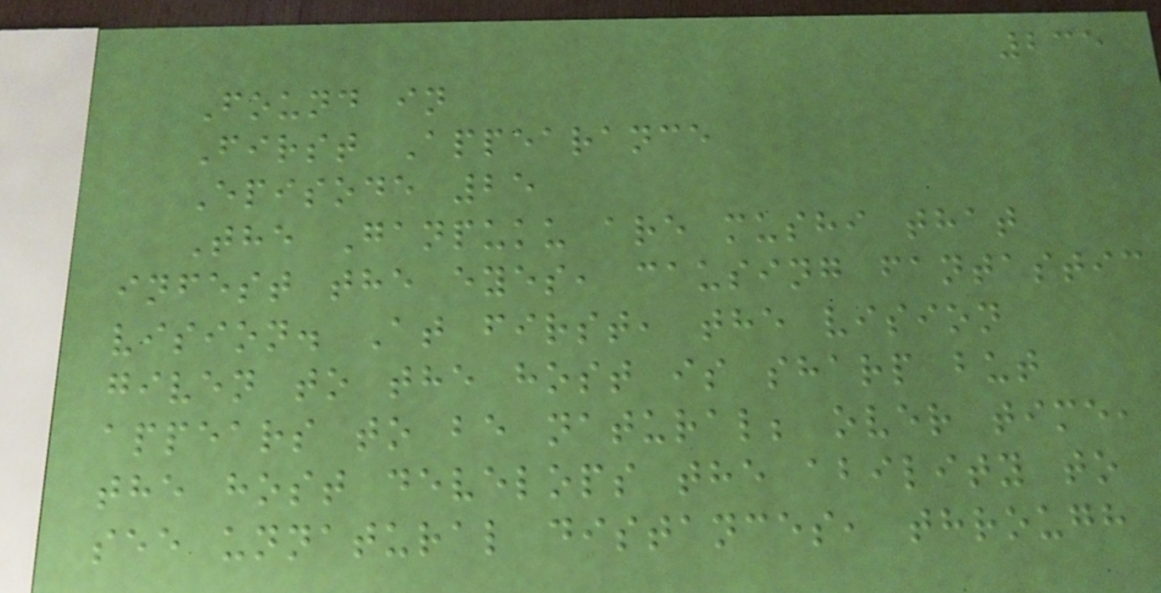235
Found in
First Appearance
Episode 25
The Ganpuku are mushi that
infest the eyes, causing fantastic
vision. At first, the vision
given to the host is sharp but
appears to be natural; over time,
the host develops the ability to
see unnatural distances, through
